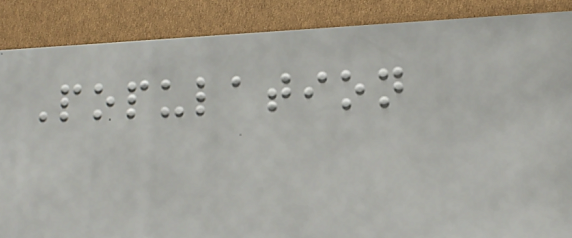Population
